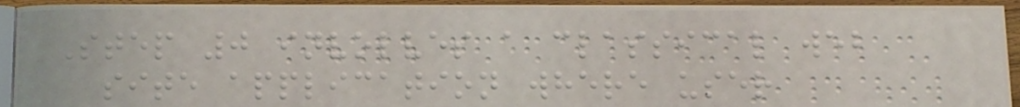Step 0 involves a classical web
site application where user
